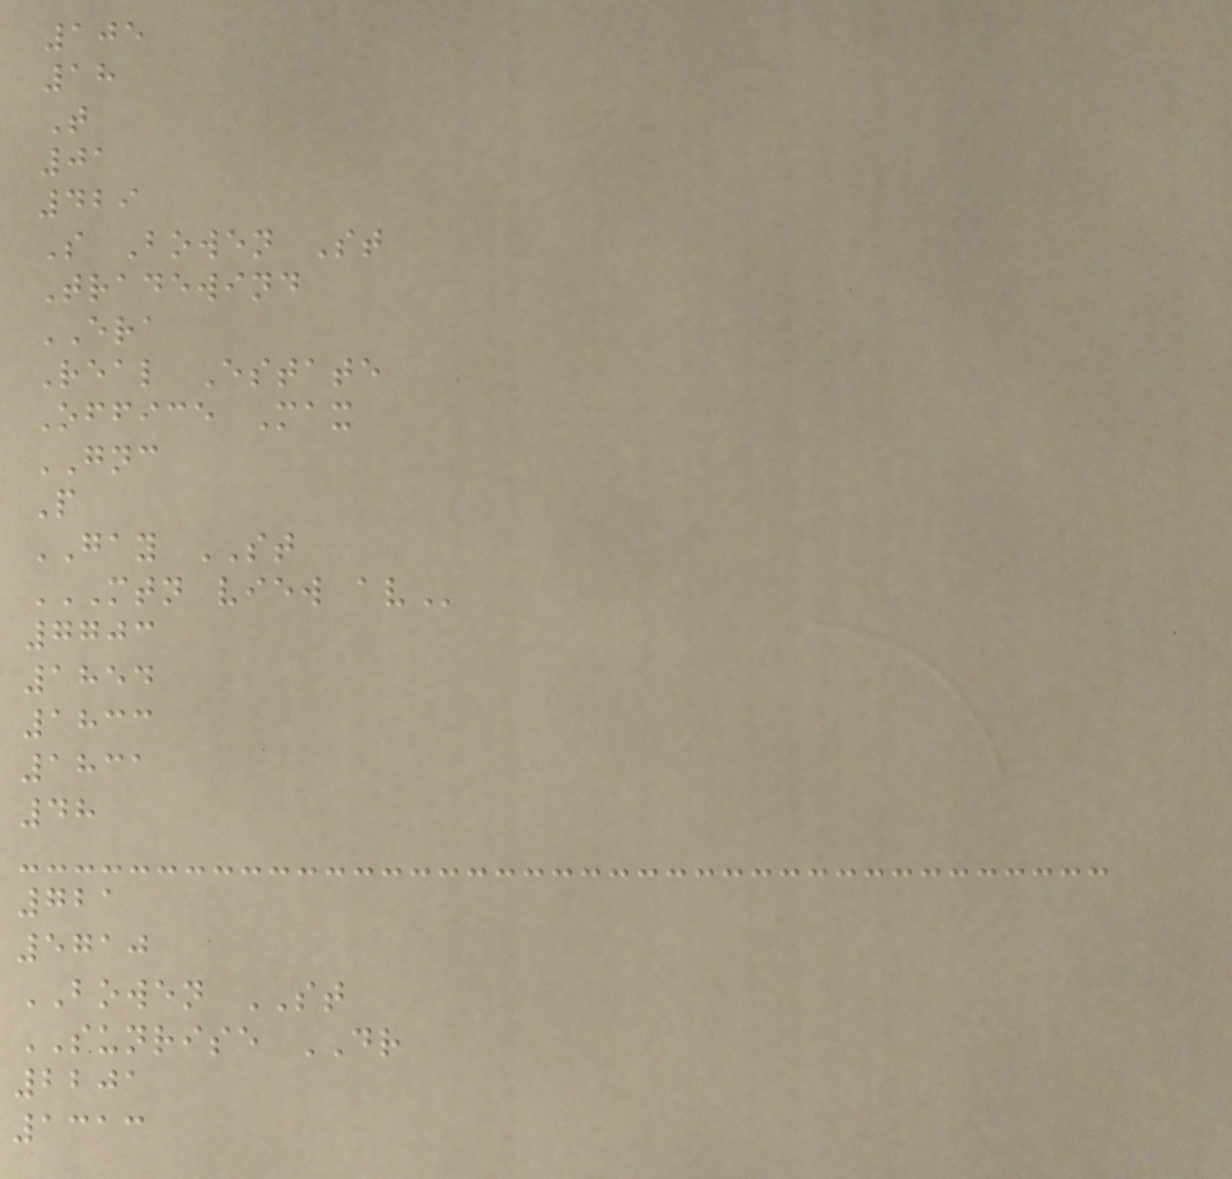105
18
T
01
429
S Bowen St
Tradewind
ERA
Real Estate
Office Max
GNC
P
GAY ST
MTN VIEW AV
7703
1854
1833
1831
48
721
5710
BOWEN ST
SUNRISE DR
2201
1313
